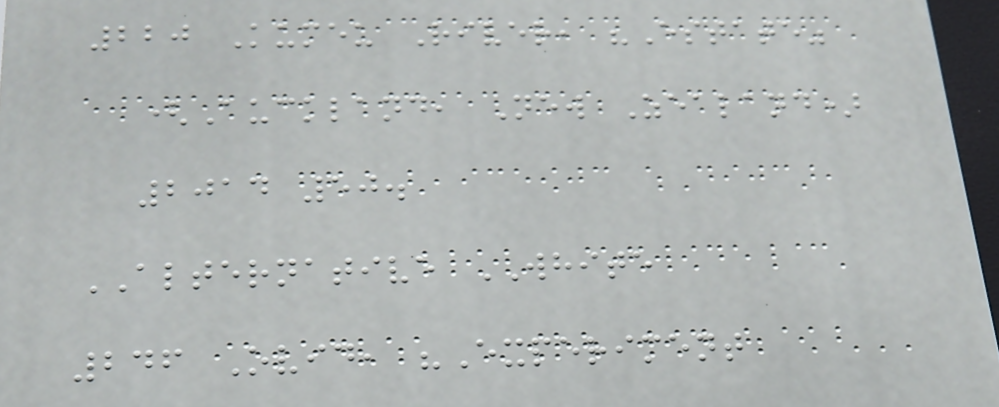220 Kumeu River, "Estate"
(Auckland, New Zealand)
2014 50.
ALTERNATIVE WHITE
246 Ovid, "Experiment
